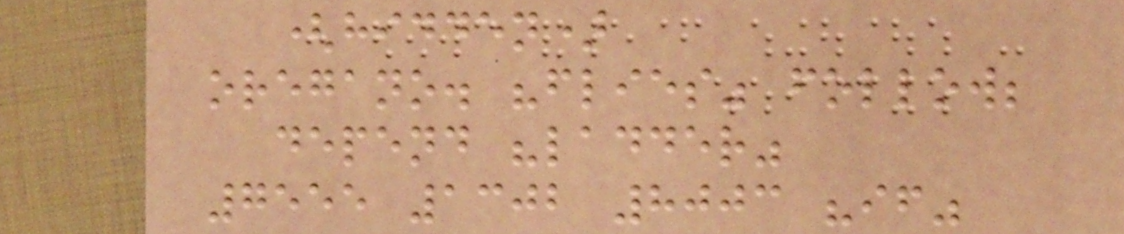(hidden)
oregano. "flies" follow;
depend "ladder"
7555 1302 8003 "if"
